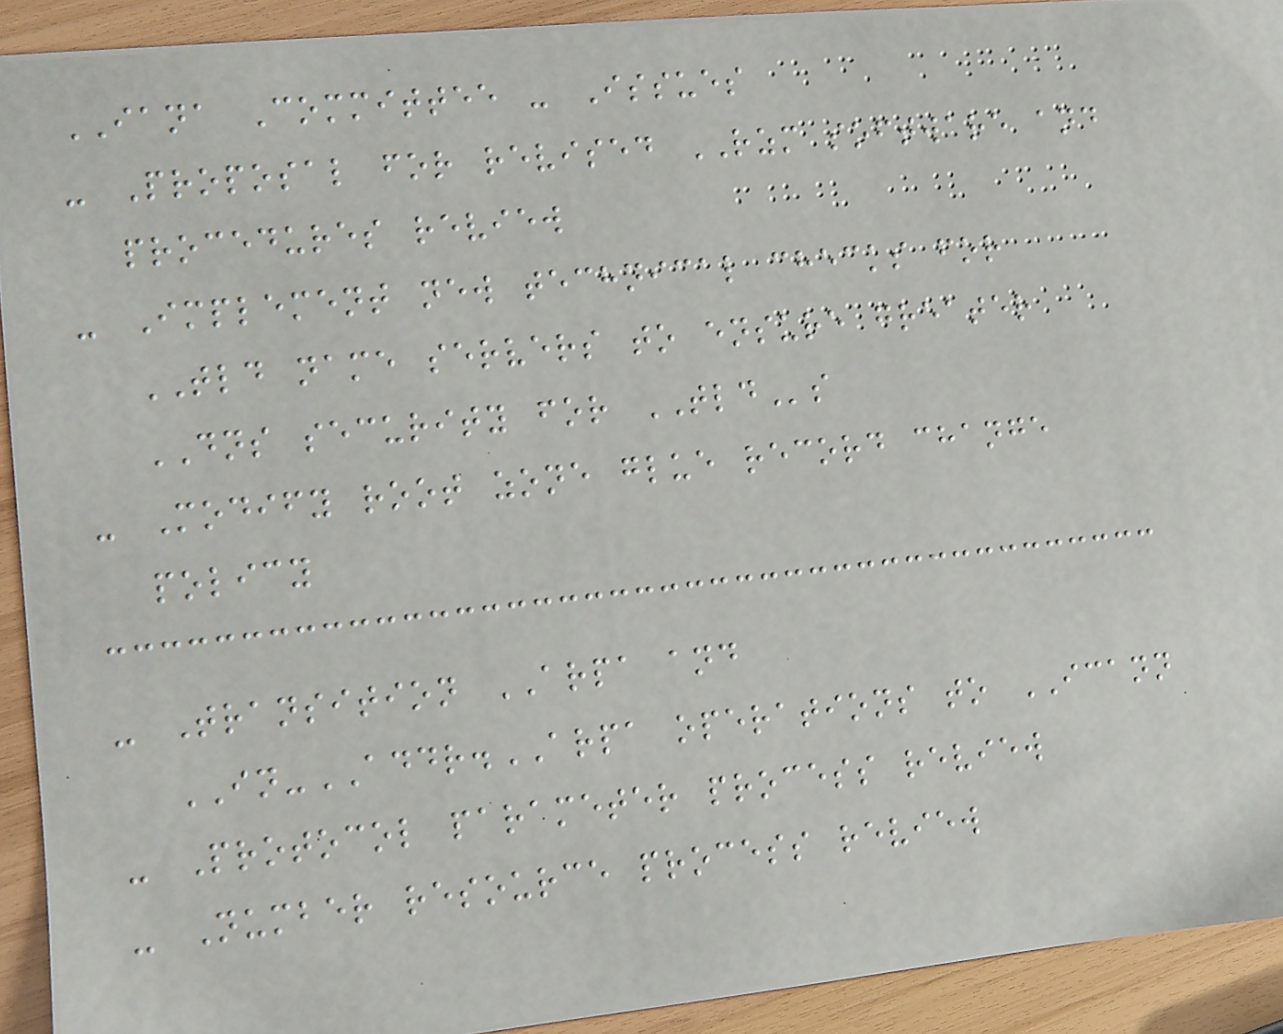IANA Committee - Issues
- Proposal for revised RZM software and
procedures review
- Implement new technical checks for
TLD name servers to ensure greater
DNS security for TLDs
- Modify root zone glue record change
policy
- Transition ARPA and
IN-ADDR.ARPA operations to ICANN
- Protocol parameter process review
- Number resource process review
